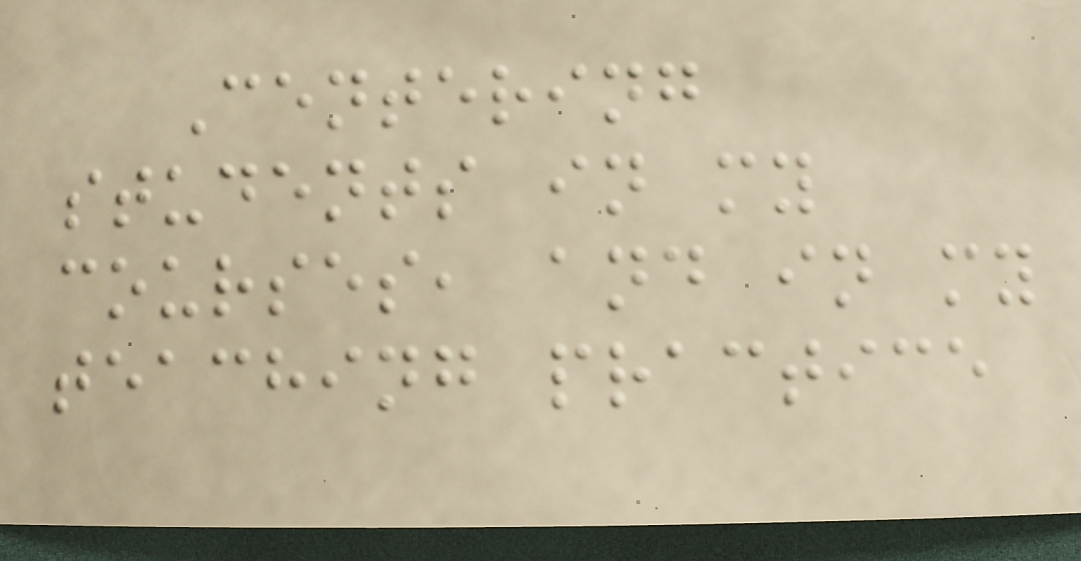Centering
students in my
courses, and in my
teaching practice
